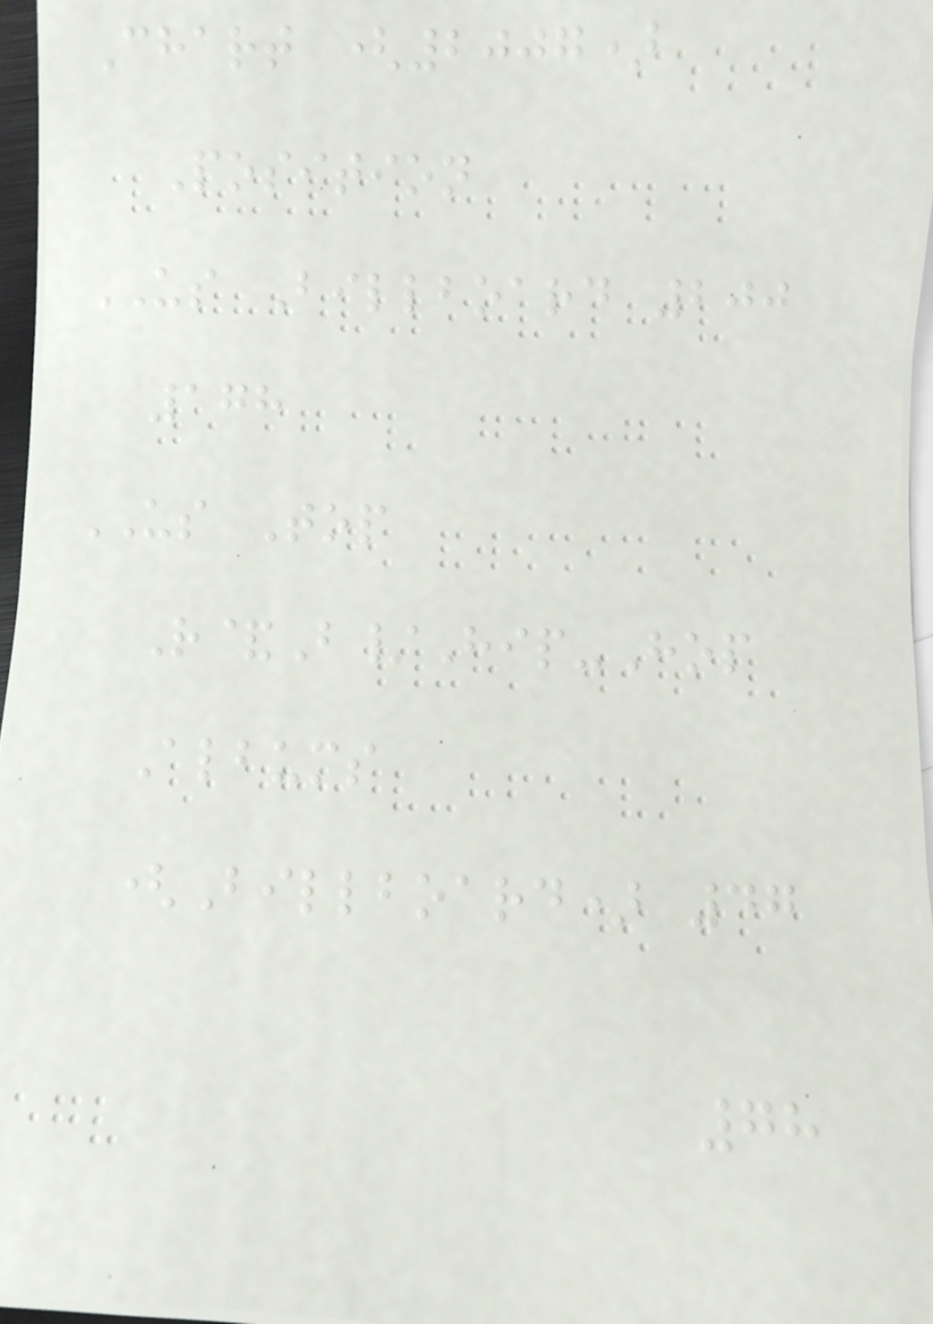Chart (2007)
Position
US Billboard 200
178
US Top
R&B/Hip-Hop
Albums
(Billboard) 47
78
